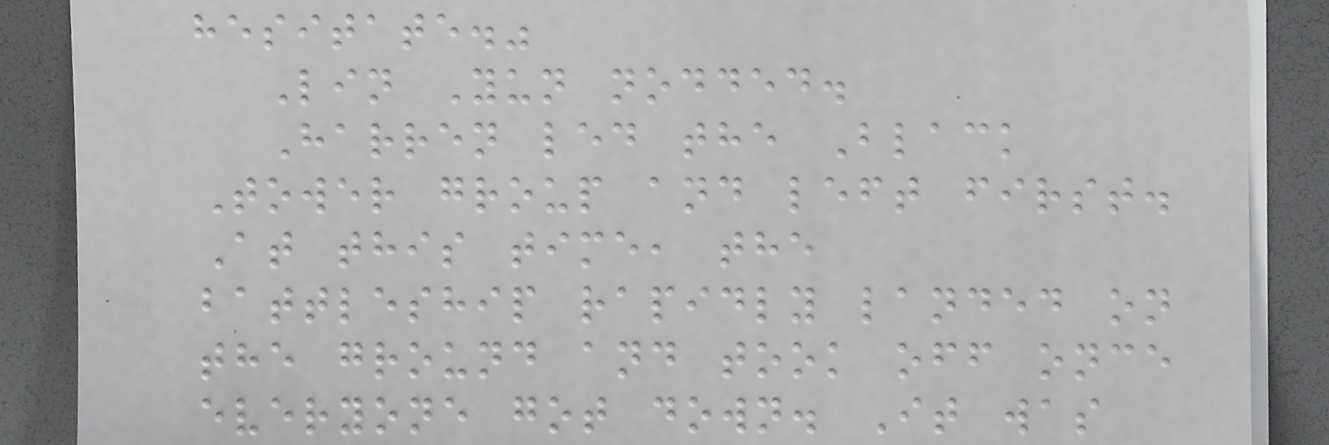hesitate."
Lin Yun nodded.
Harren led the Black
Tower group and left first.
At this time, the
battleship rapidly landed on
the ground and took off once
everyone got down. It was
